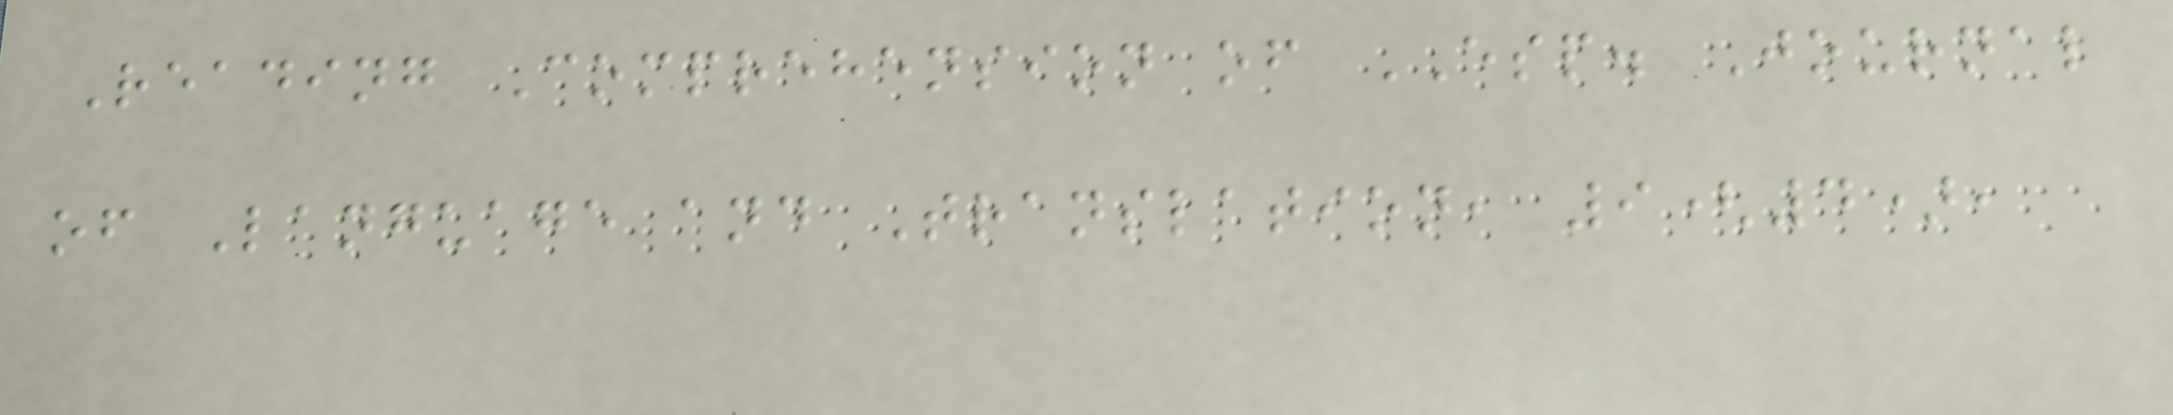Reading Comprehension of ESP. Journal
of Language and Translation, 9(4),
